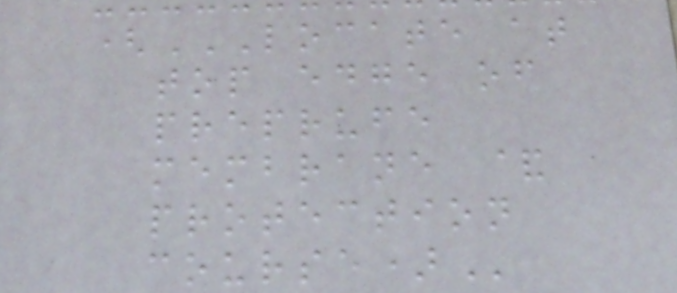(LOCATE AT
TOP EDGE OF
PREPRUFE
MEMBRANE &
PROTECTION
COURSE)
